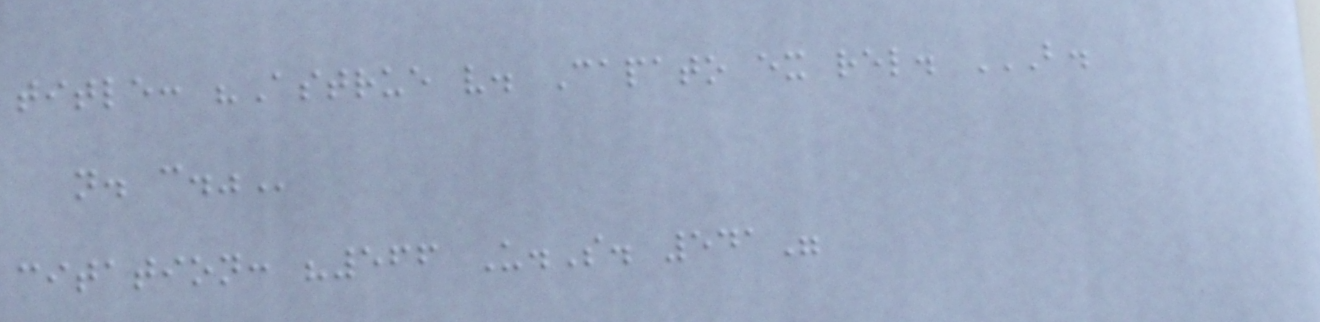title: "Astrue v. Capato ex rel. B.
N. C."
citation: "566 U.S. 541"
